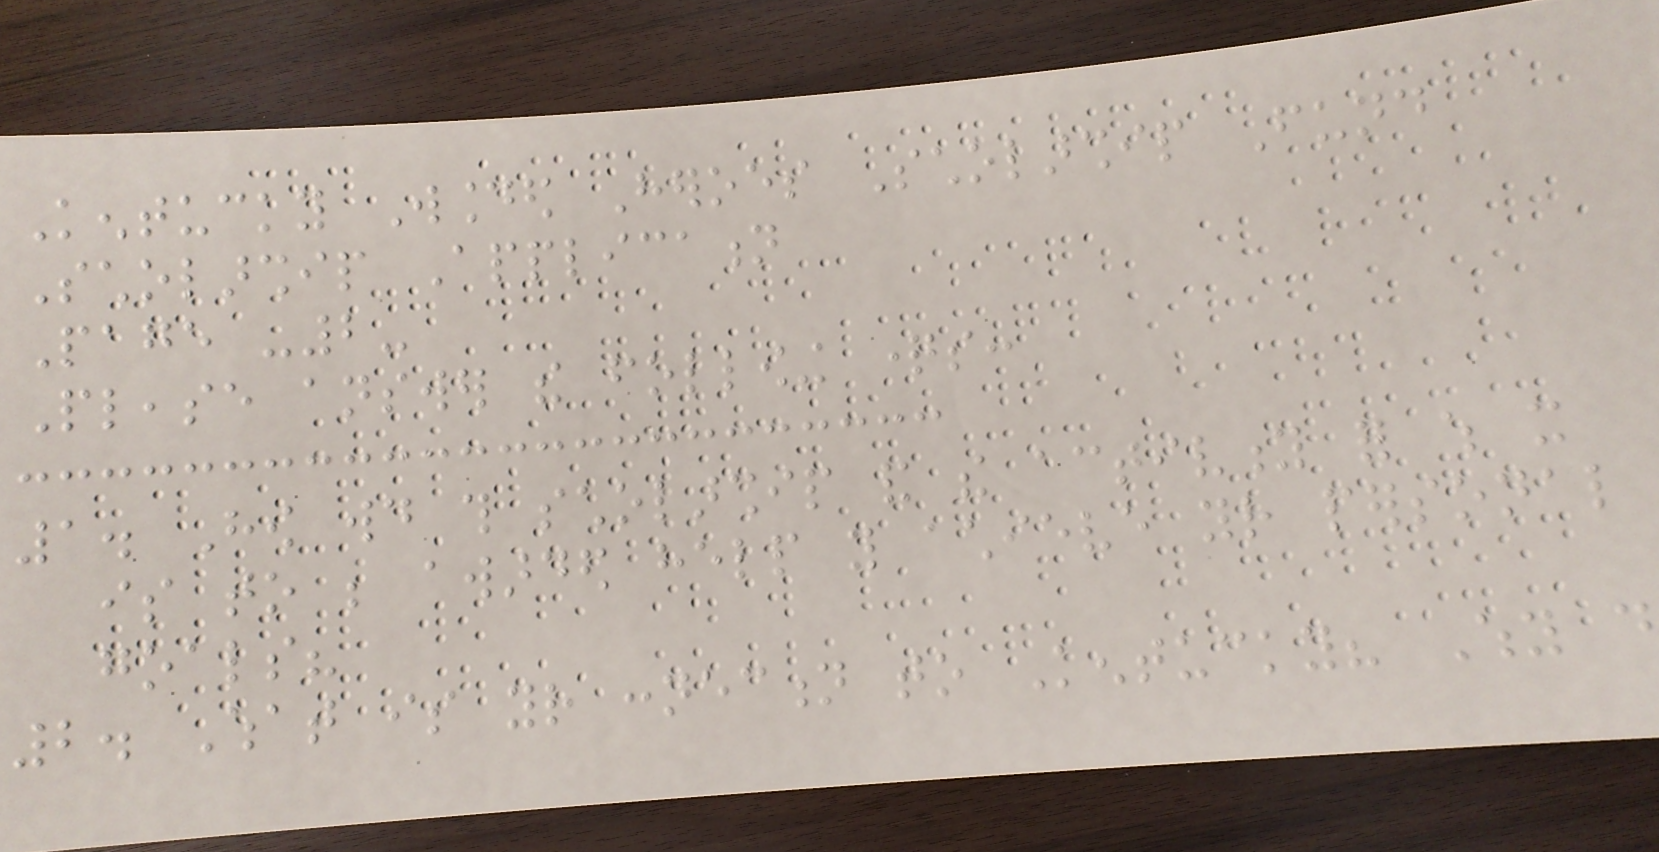Kentucky Wounded Heroes Scholarship Fund
Scholarship Application
Page -2-
Please answer the following questions:
1. How would this scholarship and the activity for which it
is to be awarded help you achieve your personal
goals?
2. What is your connection to Kentucky? Why do
